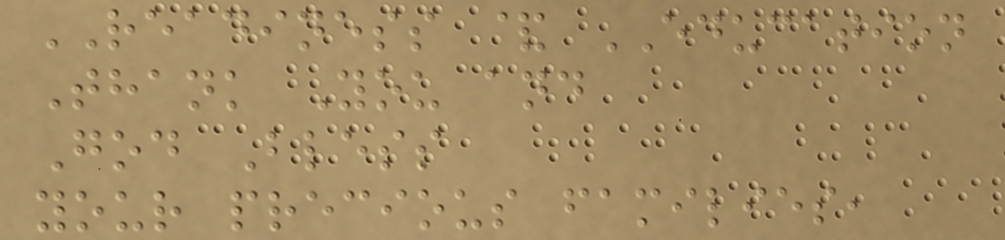READINESS & EDUCATION
Thank You and
God Bless
your precious families,
